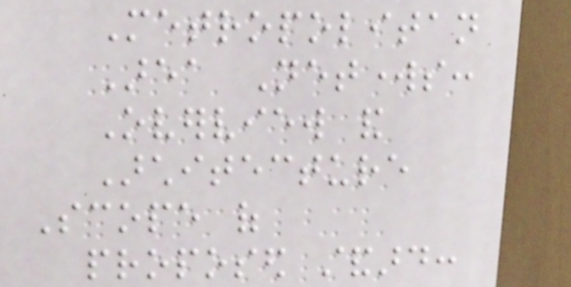Metropolitan
Area Networks:
Overview and
Architecture
Scope of
proposed standard:
